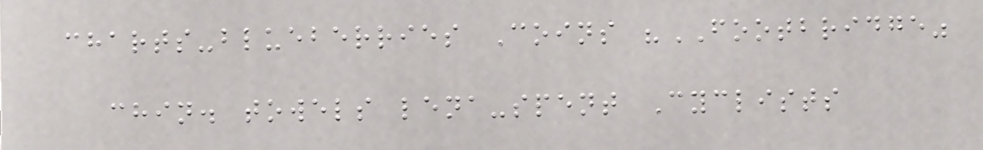charts-blueberries Coins "FOOTBRIDGE"
chin. towels lena-spent Cyclists
